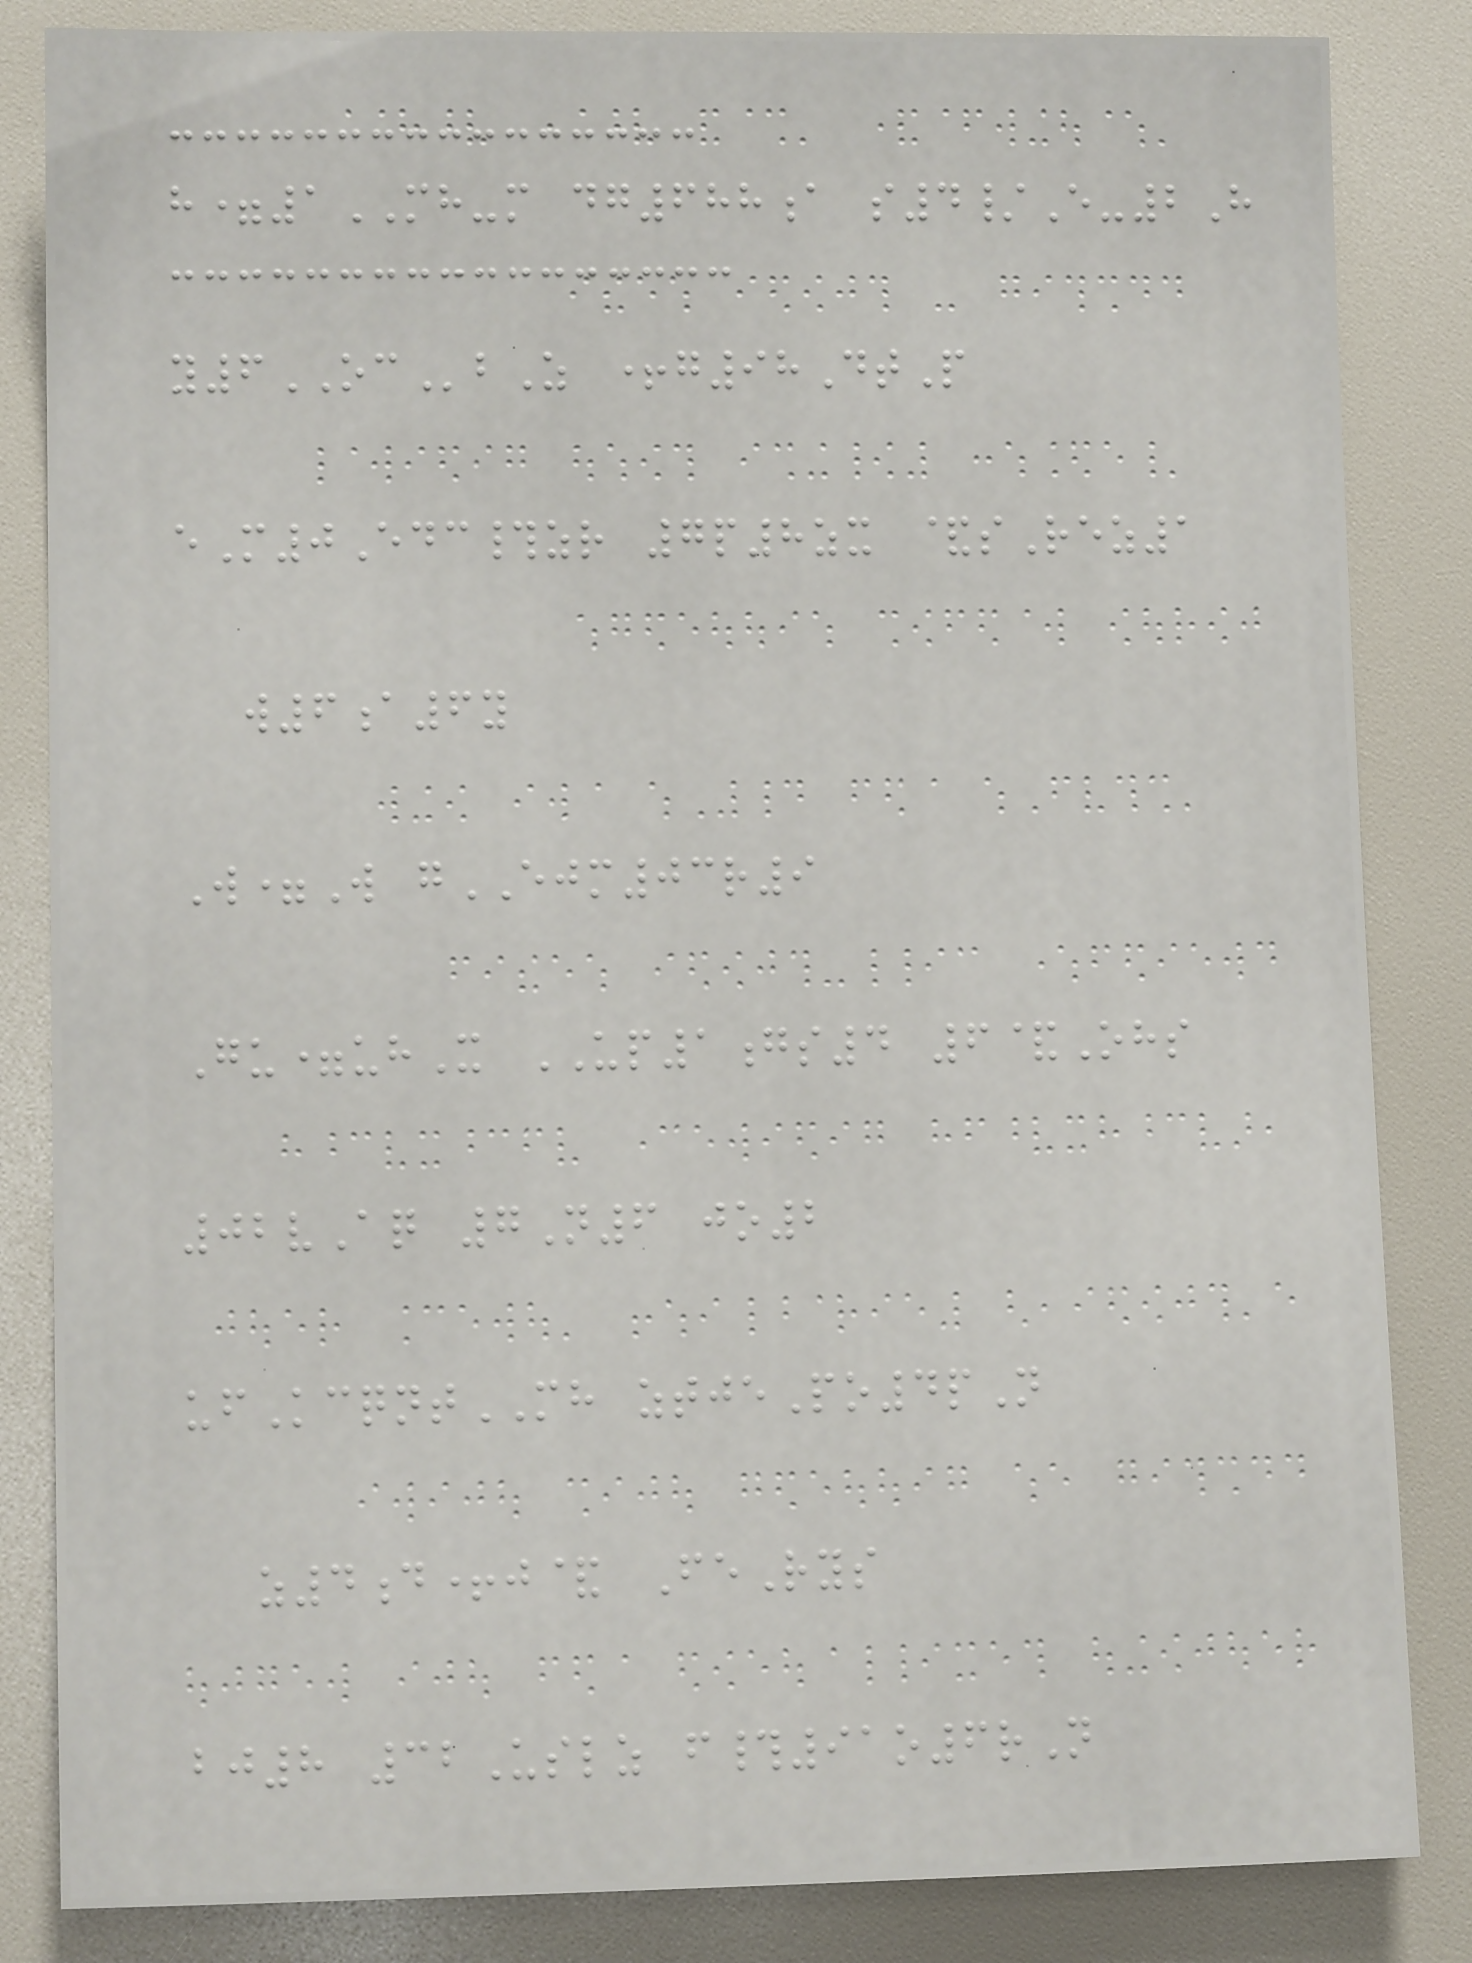h=1MH-m dg688a s4/E-2H
y6OCbZ +g98DtP
eM0Edc#zr 7p8zx &sRez1
w6a6y
W=W gEJM03r9
Gu=uhX UP1gs4 6&Ohs
02vAq 7N6 jo2
ufKcqntMH ztjePo4pN
z4d+j& FeRys
bj8 32Uslz f#91o6rN
